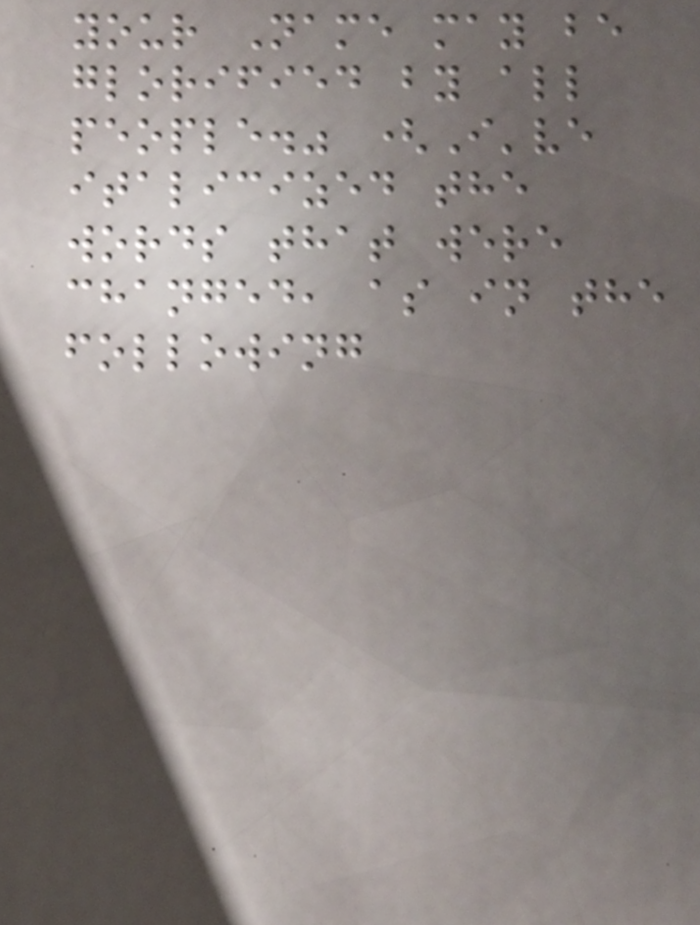your Name may be
glorified by all
people." (I've
italicized the
words that were
changed, as in the
following
